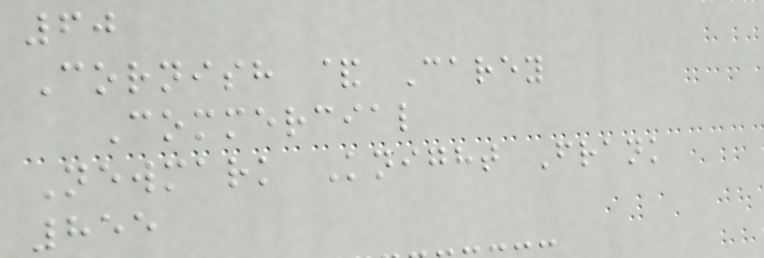60
Cornish & Carey
Commercial
Newmark Knight Frank
855
